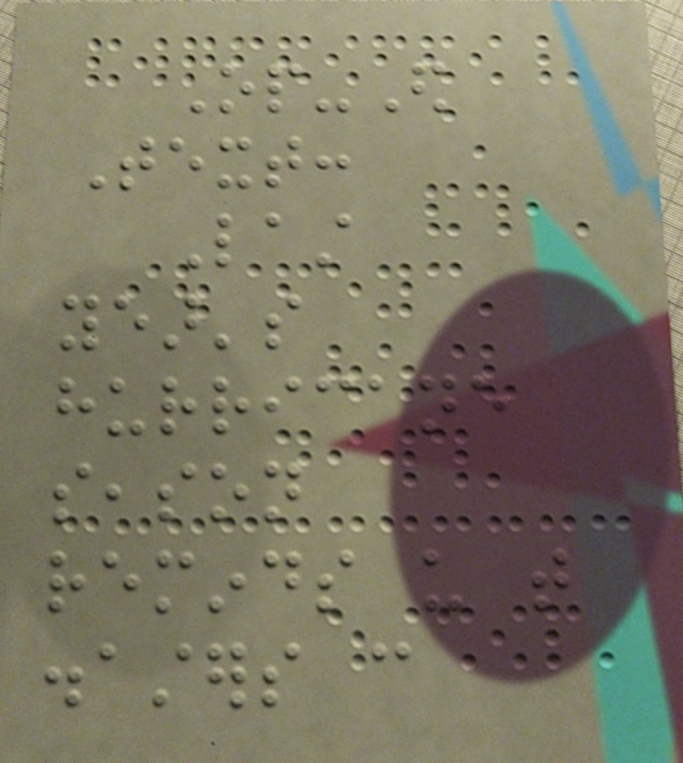Op-Ed
Text:
Last
year's
hurricane
season
reminds us that
disasters can
